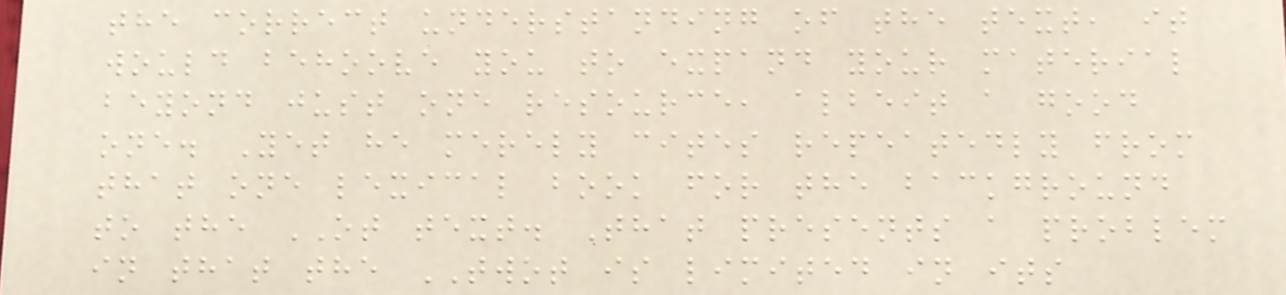the correct understanding of the text, it
would behoove you to expand your material
beyond just one resource, albeit a good
one. Yet he merely cites repeatedly from
that one lexical book for the background
to the OT text. That presents a problem
in that the TWOT is limited in its
